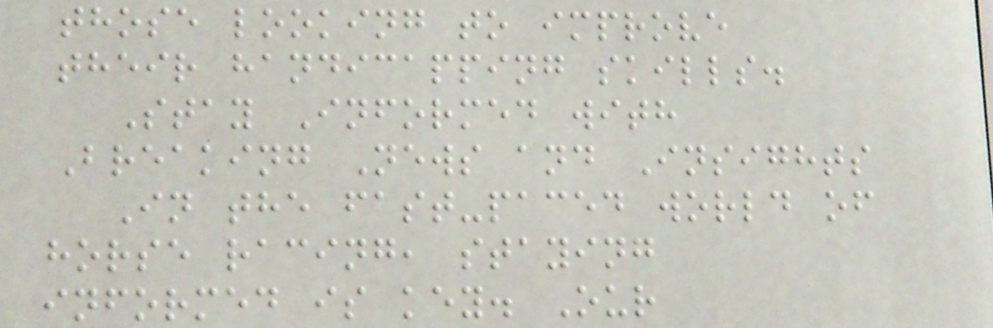those looking to improve
their handicapping skills.
Stay Informed with
Breaking News and Insights
In the fast-paced world of
horse racing, staying
informed is key. Our
